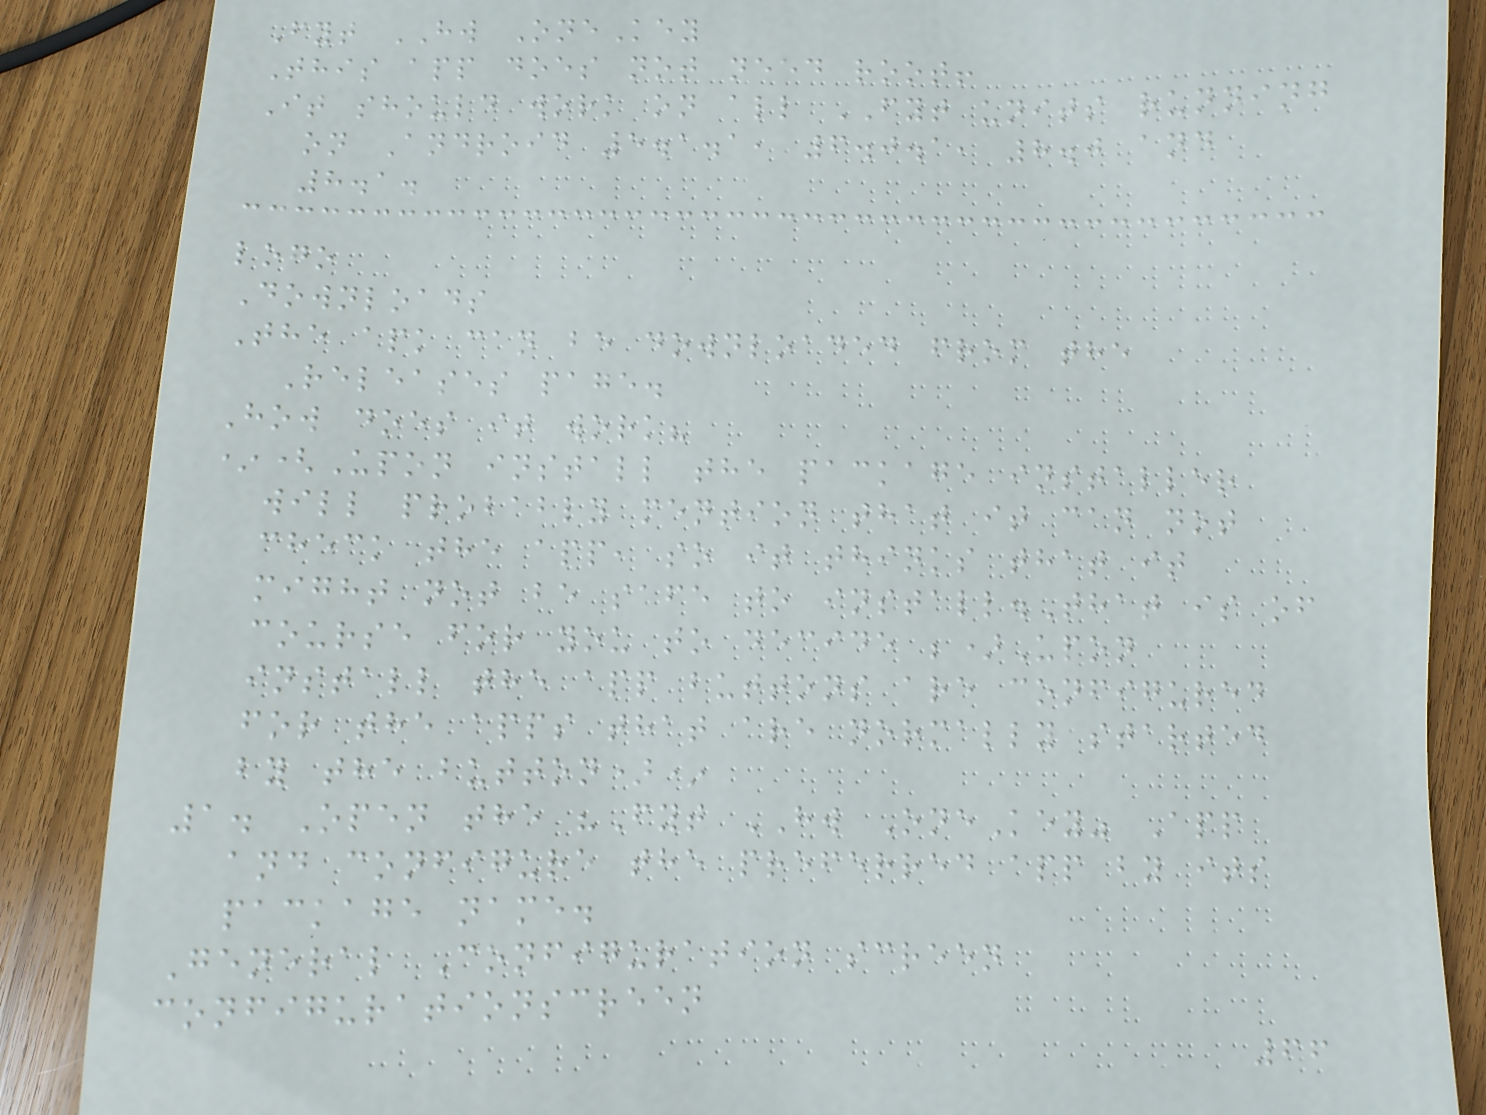Fyt HW OneKey
This app does not need root!
It should work on all FYT units running
on Android 5.1.1, 6.0.1, 8.0 and
8.1.
logo
Downloads
The apk can be downloaded from the
Releases page.
How does it work?
*(Upon install the package installer
will probably mention that it can not
check the app, so it thinks that it
might not be safe to install.That is of
course for you to decide ;)Upon
install the app buttons are configured
for the apps that are normally started
by the button)*
1. Open the "Fyt HW OneKey" App
and configure the preferred app by its
package name.
General Configuration screen
configurationscreen
66
